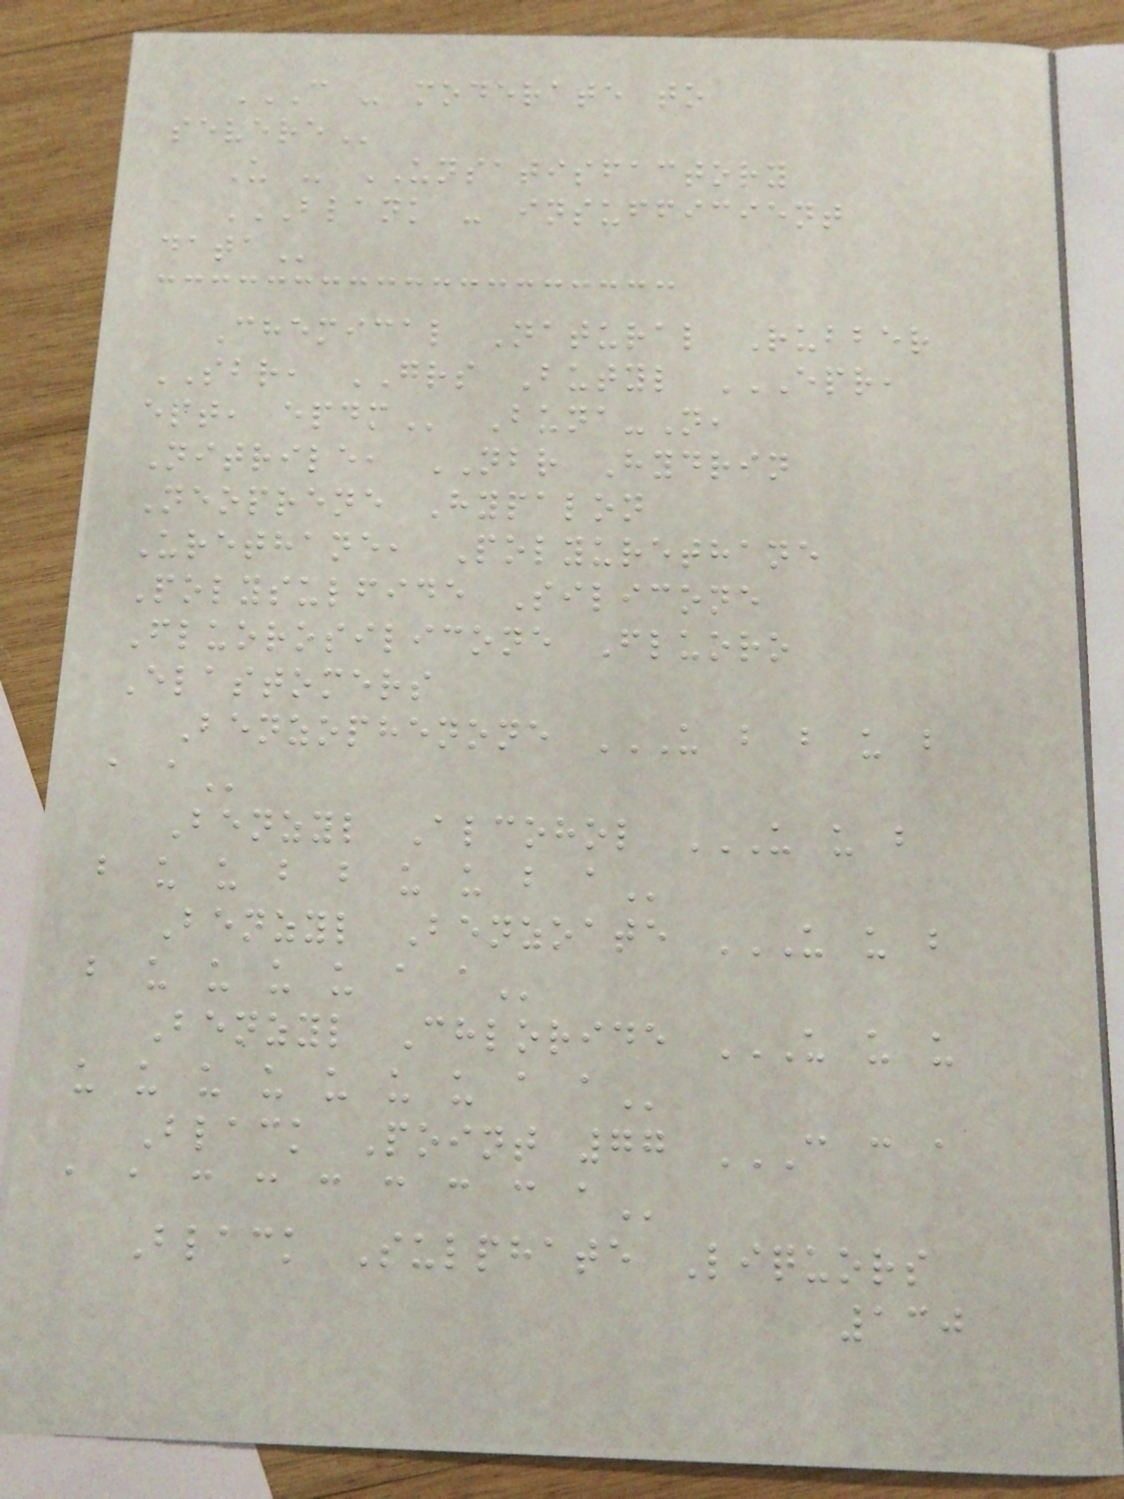C - MODERATE TO
SEVERE
U - UNSATISFACTORY
BLANK - INSUFFICIENT
DATA
Chemical Natural Rubber
SBR, GRS Butyl EPR,
EPT, EPDM Buna-N,
Nitrile, NBR Hydrin
Neoprene Hypalon
Urethane, Polyurethane
Polysulfide Silicone
Fluorosilicone Fluoro
Elastomers
Benzophenone U B B U B
A A
Benzyl Alcohol U U B
B U U B B U U B A
Benzyl Benzoate U U B
B U U U U A A
Benzyl Chloride U U U
U U U U U U U A A
Black Point 77 C C A
A A C C C C C C A
Black Sulphate Liquors
130
